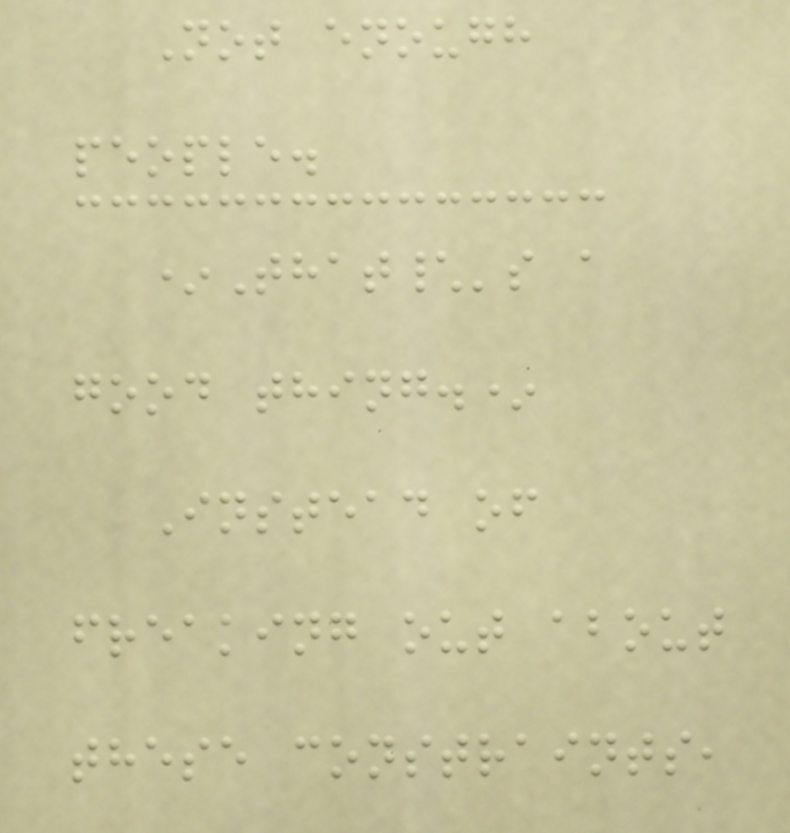Not enough
people.
*That\'s a
good thing.*
Instead of
freaking out about
these constraints,
